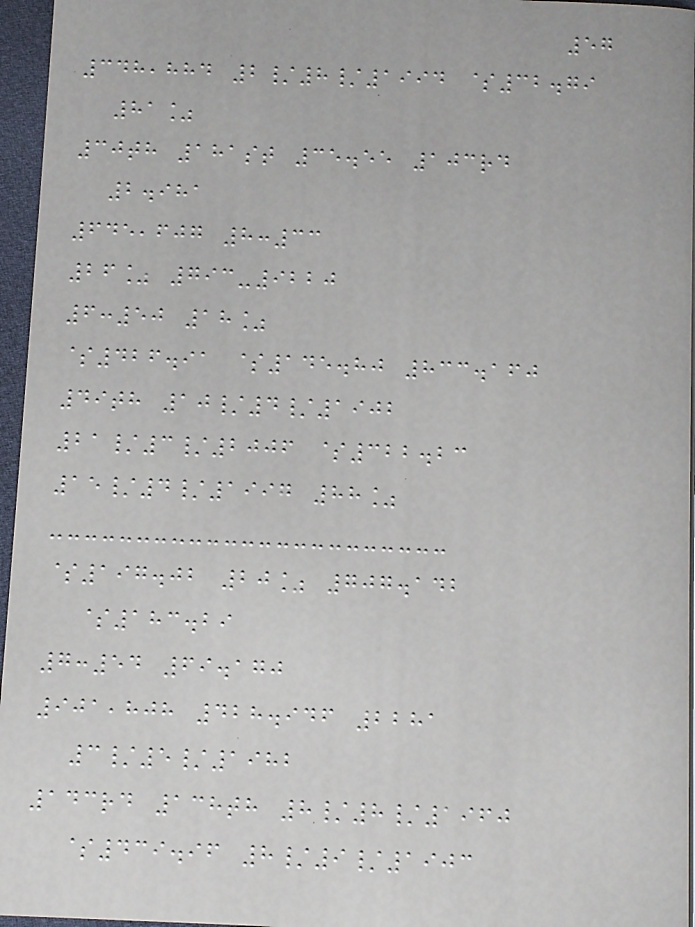57
348,884 2/8/1994 $32.79
81%
30th 181st 35.55 103rd
2.981
645,607 8:33
26% 793-9220
6:50 18%
$426.91 $145.80 833.160
49th 10/4/1902
21/3/2006 $322.23
15/4/1997 88%
$197.02 20% 707.142
$183.29
7:54 69.170
901,808 428.946 2281
3/5/1982
143rd 138th 8/8/1960
$439.96 8/9/1903
